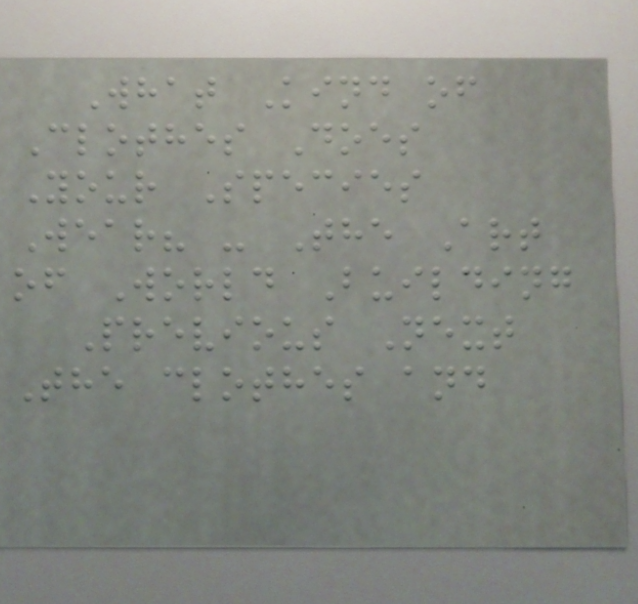What Kind of
Clothes Does
Your Species
Wear? - The Art
of World Building
Previous Next
The clothes and
